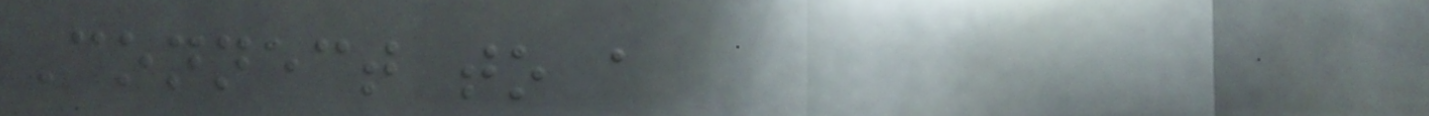Connect to a
